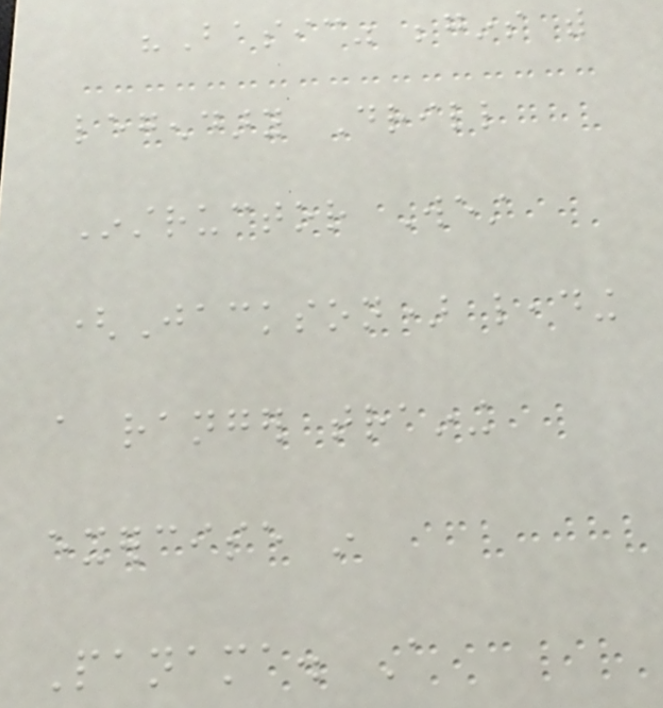"Basic" begins with
legendary Drill
Instructor West
(Jackson) leading
a ranger training
exercise in
Panama. A
